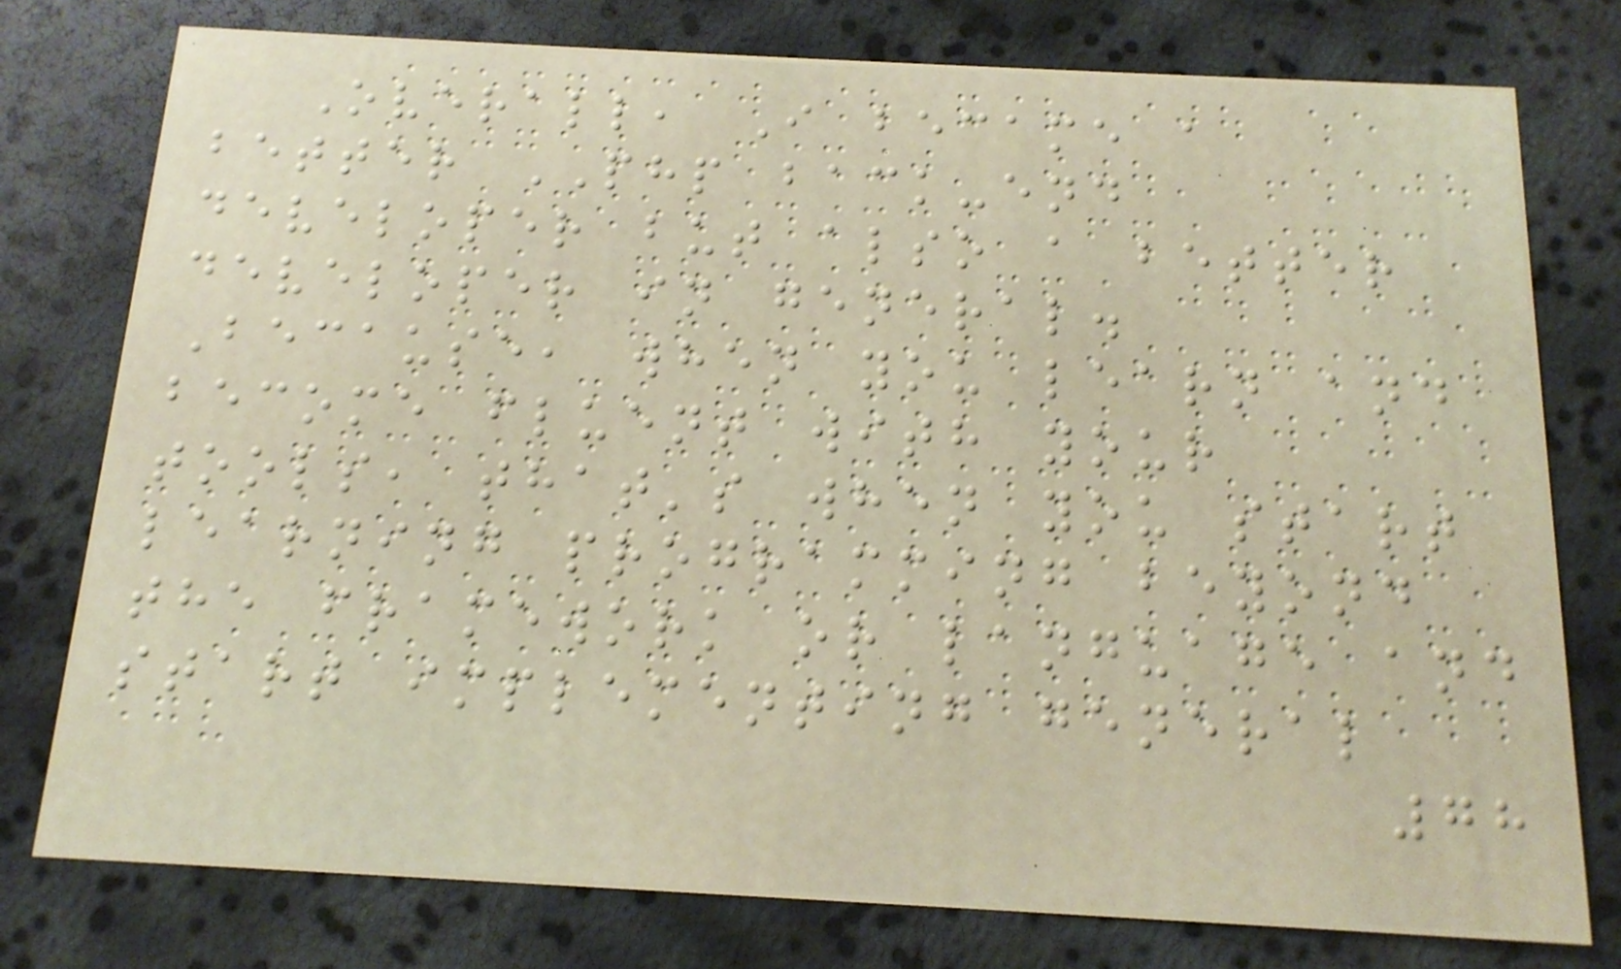Overall, I became a
better PHP back-end
developer but also a better
developer in general.
Because, when you learn and
become fluent with your
tools, that's when you start
learning programming beyond
the framework or language and
start implementing general
78
